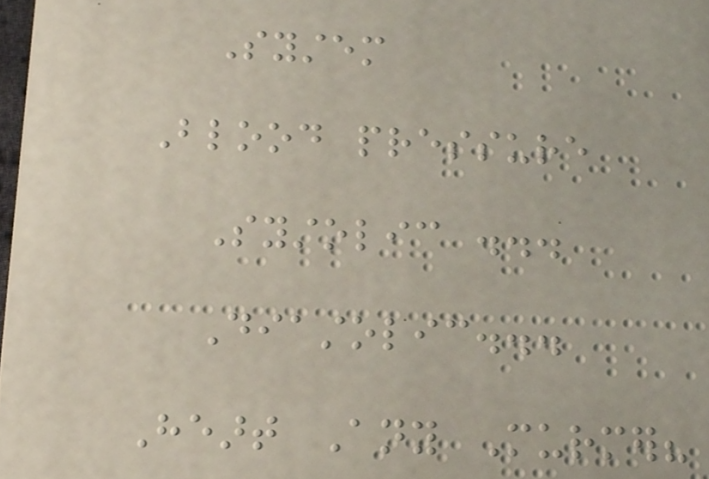System
Blood pressure
Systolic ...
Diastolic...
Heart Any Murmer?
